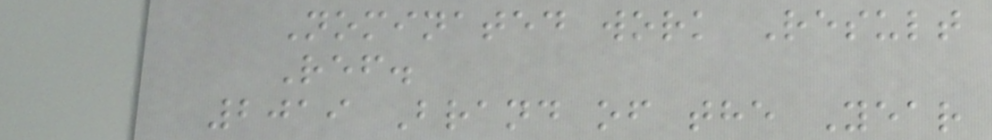Nominated work Result
Ref.
2019 Brand of the Year
